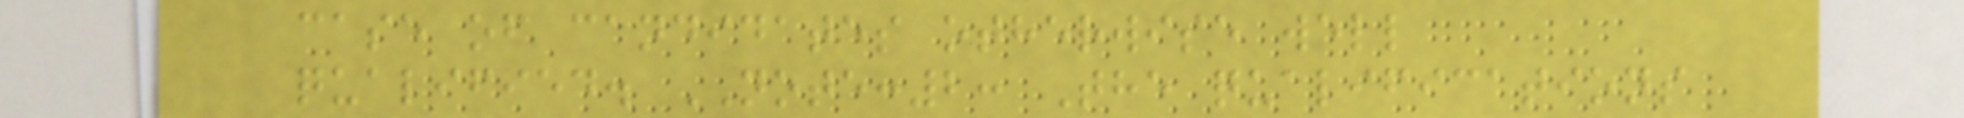case of candidates otherwise well
qualified. NOTE:2: The qualifications
